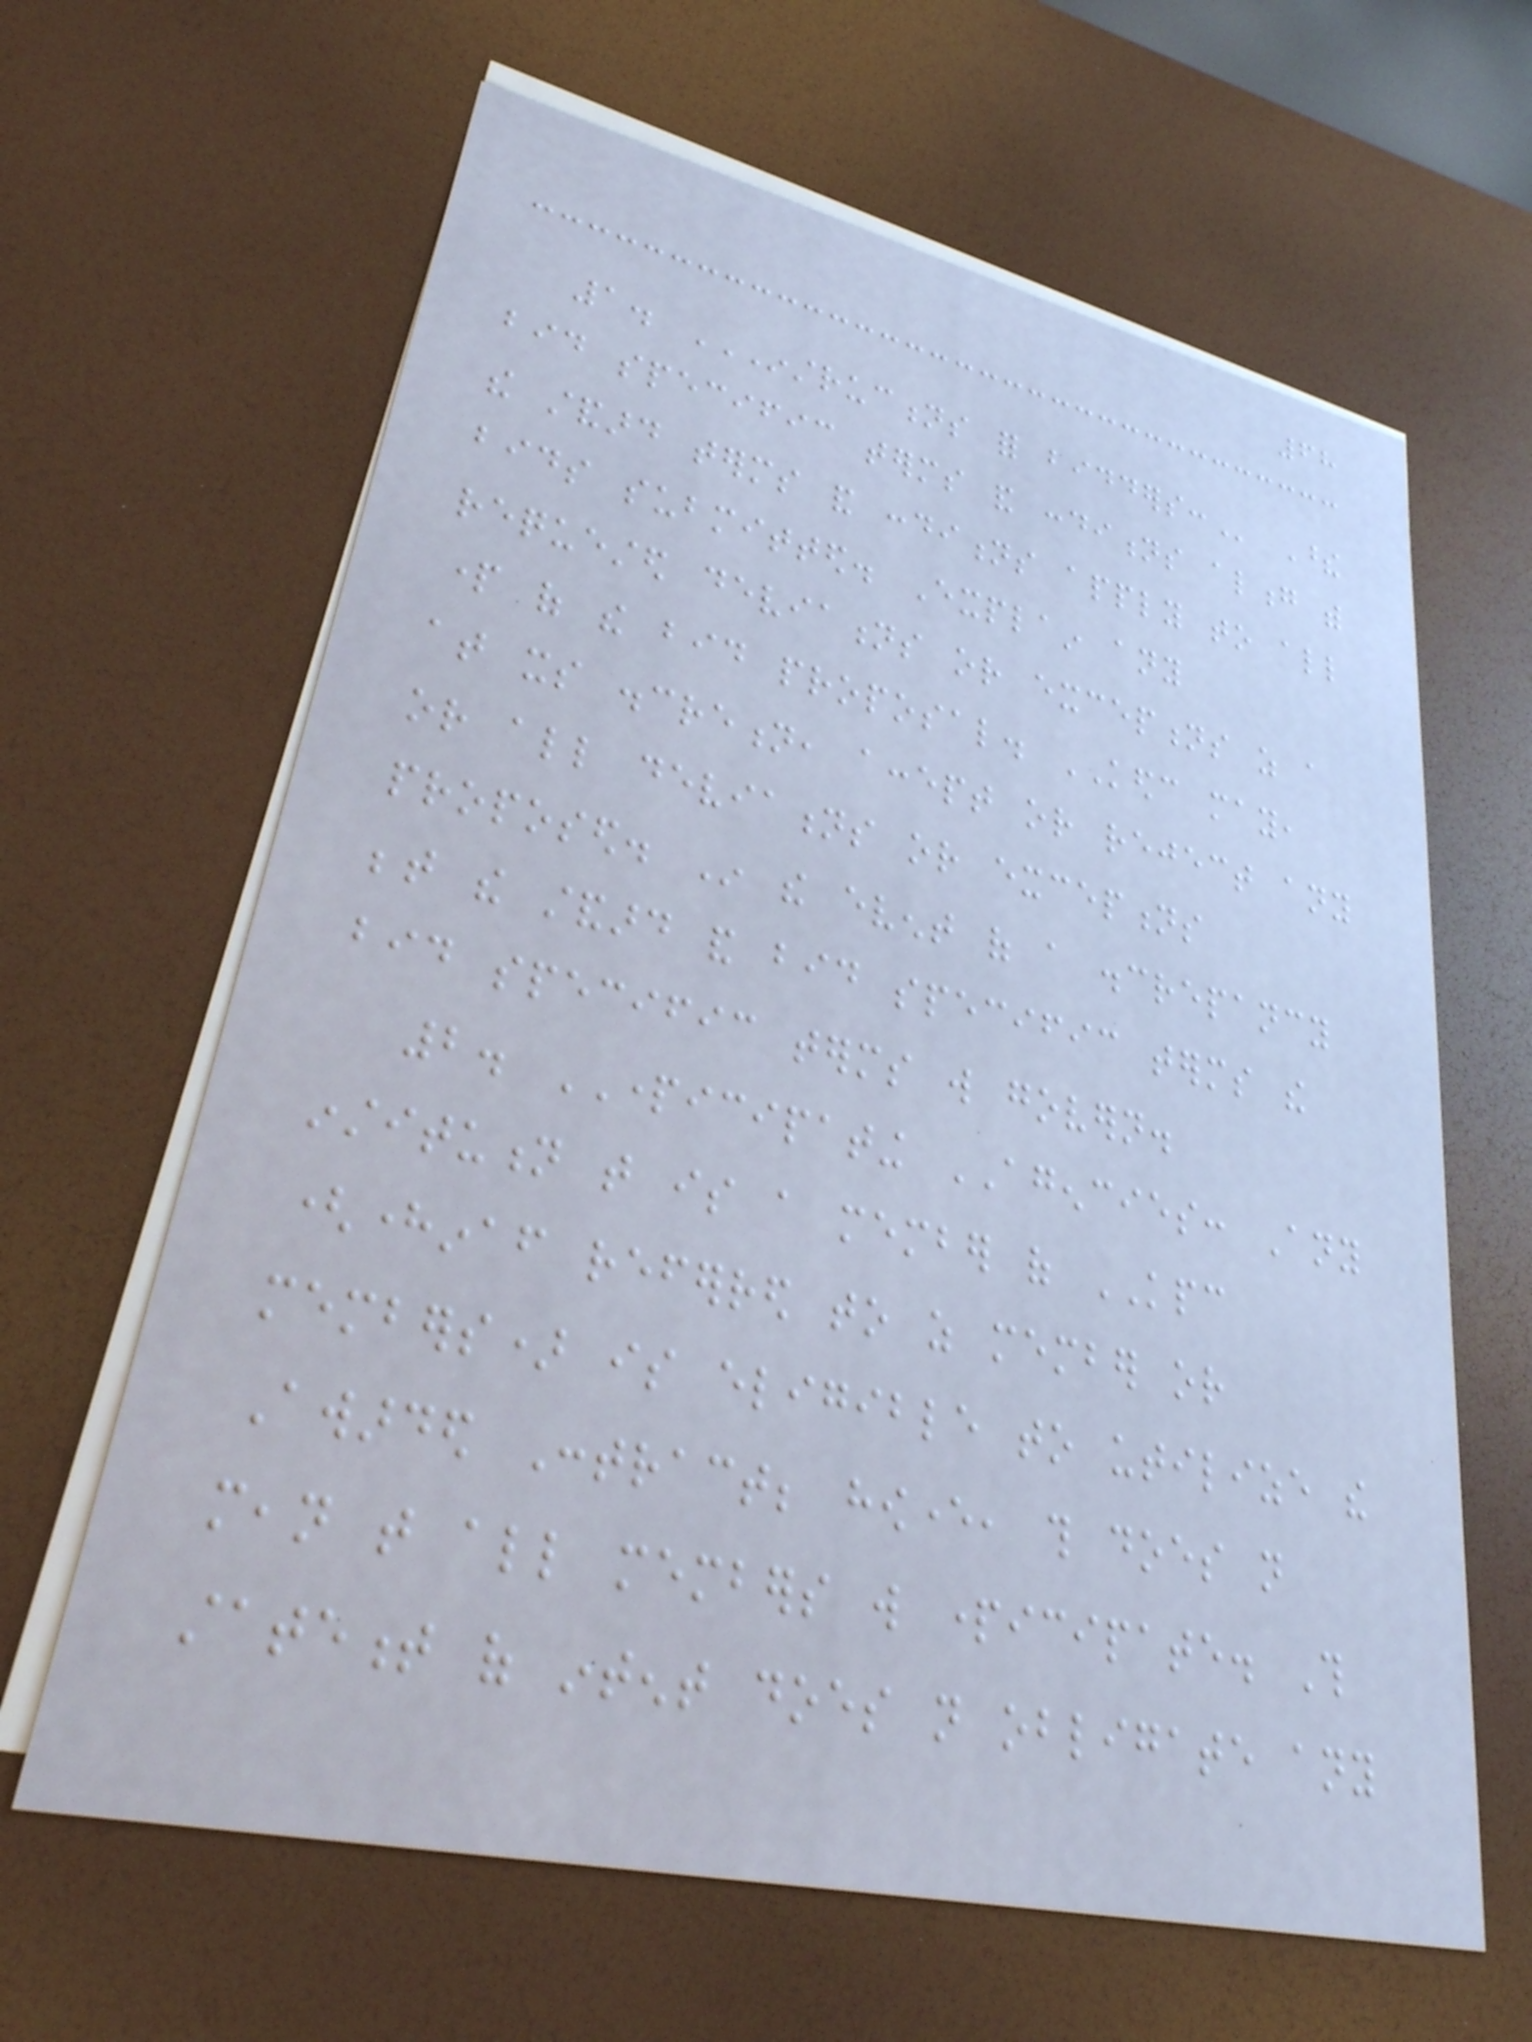68
1. INSTRUCTIONS FOR BIDDERS: These
bid specific terms and conditions along with
the standard terms and conditions apply to all
bids submitted. Explain any
requested deviations or exceptions as a
part of the bid proposal. KEDC may,
at its discretion, accept or reject any
or all deviations or exceptions
proposed. In the event of a discrepancy
between the standard and bid specific terms the
bid specific terms will govern.
2. PARTICIPATING AGENCIES: Any
institution that is a member of KPC
(hereinafter referred to as member or
members) is eligible to utilize the
Awarded Contract; however, this does not
mean that all members will participate. This
statement of intent does not obligate any
